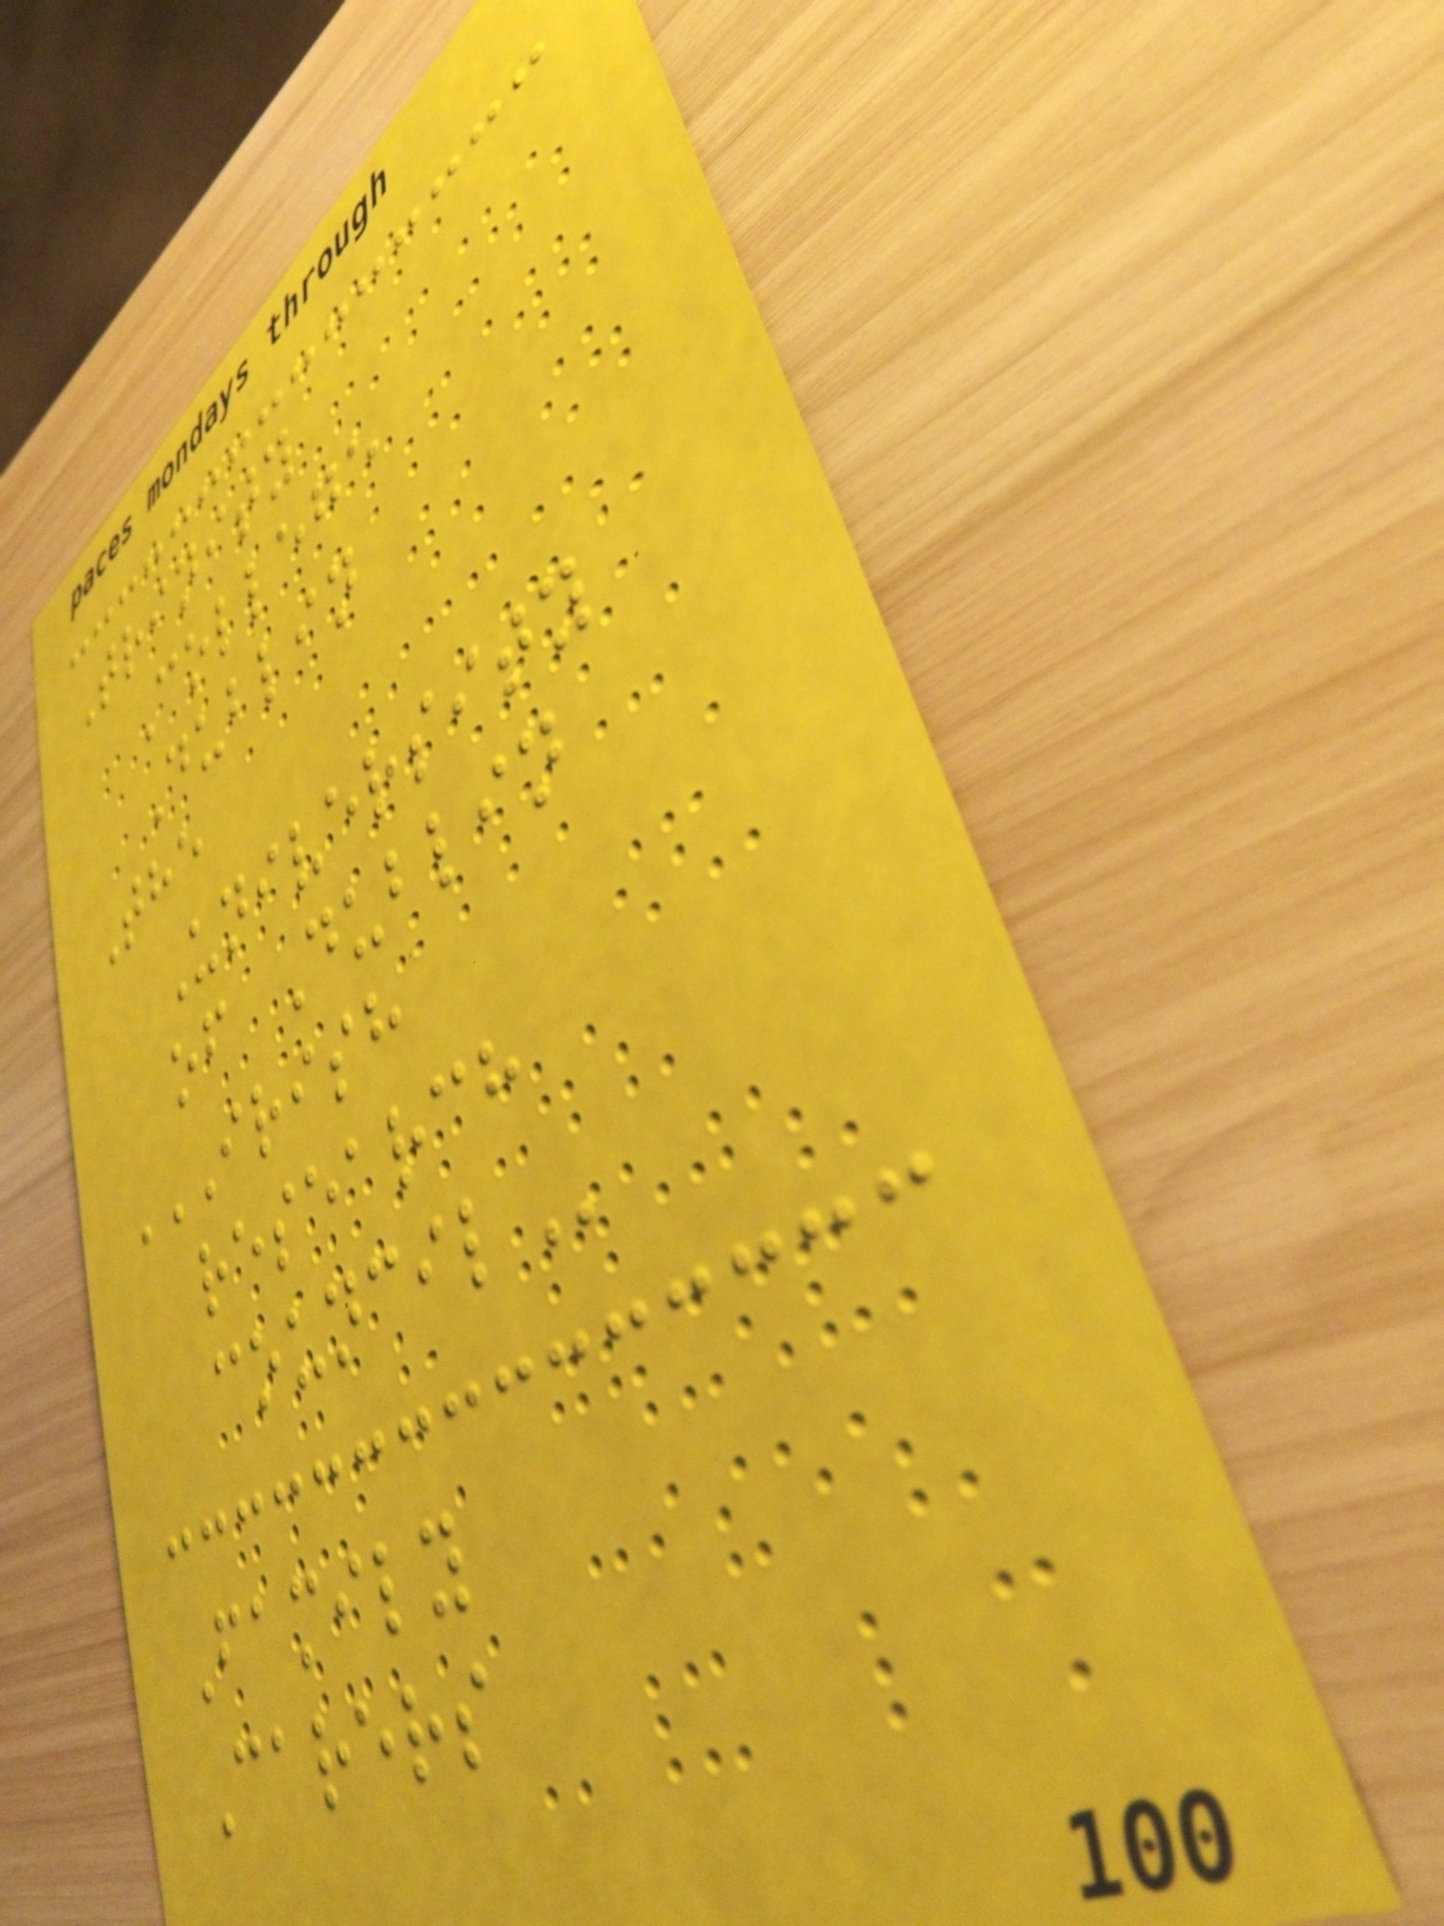Trinity
College
Dublin
The
University
of Dublin
IRISH
RESEARCH
COUNCIL
Family
Carers
